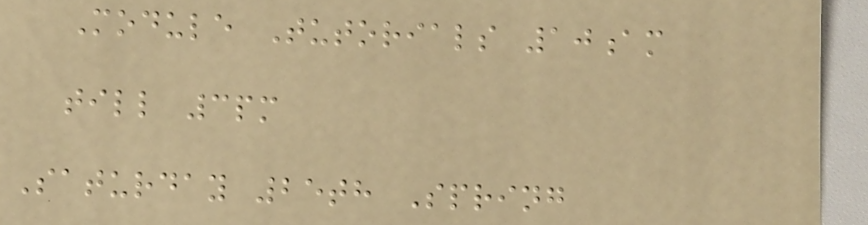Module Tutorials 10am
till 3pm
Saturday 25th Spring
